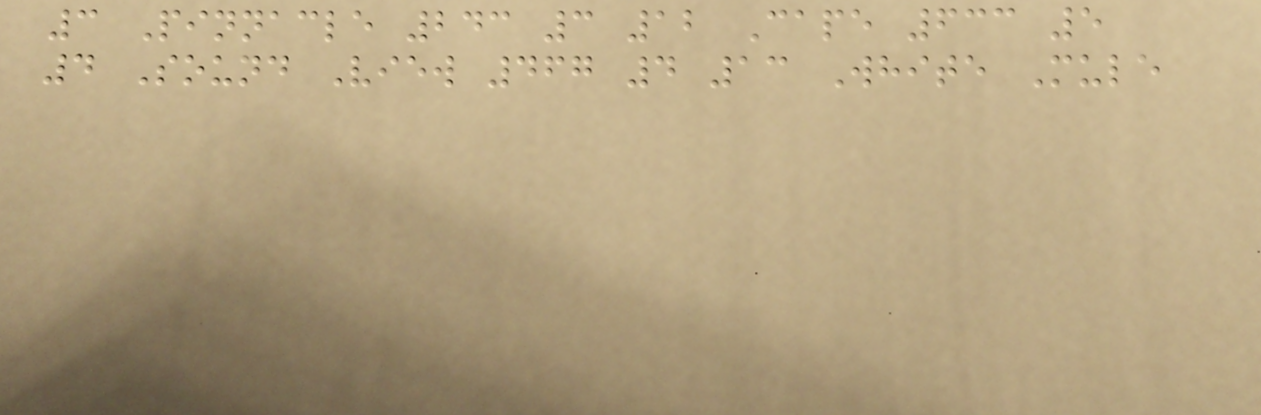3 Pinnacle 243 3 12 Cape 633 5
4 Sound View 467 4 13 White Mule
